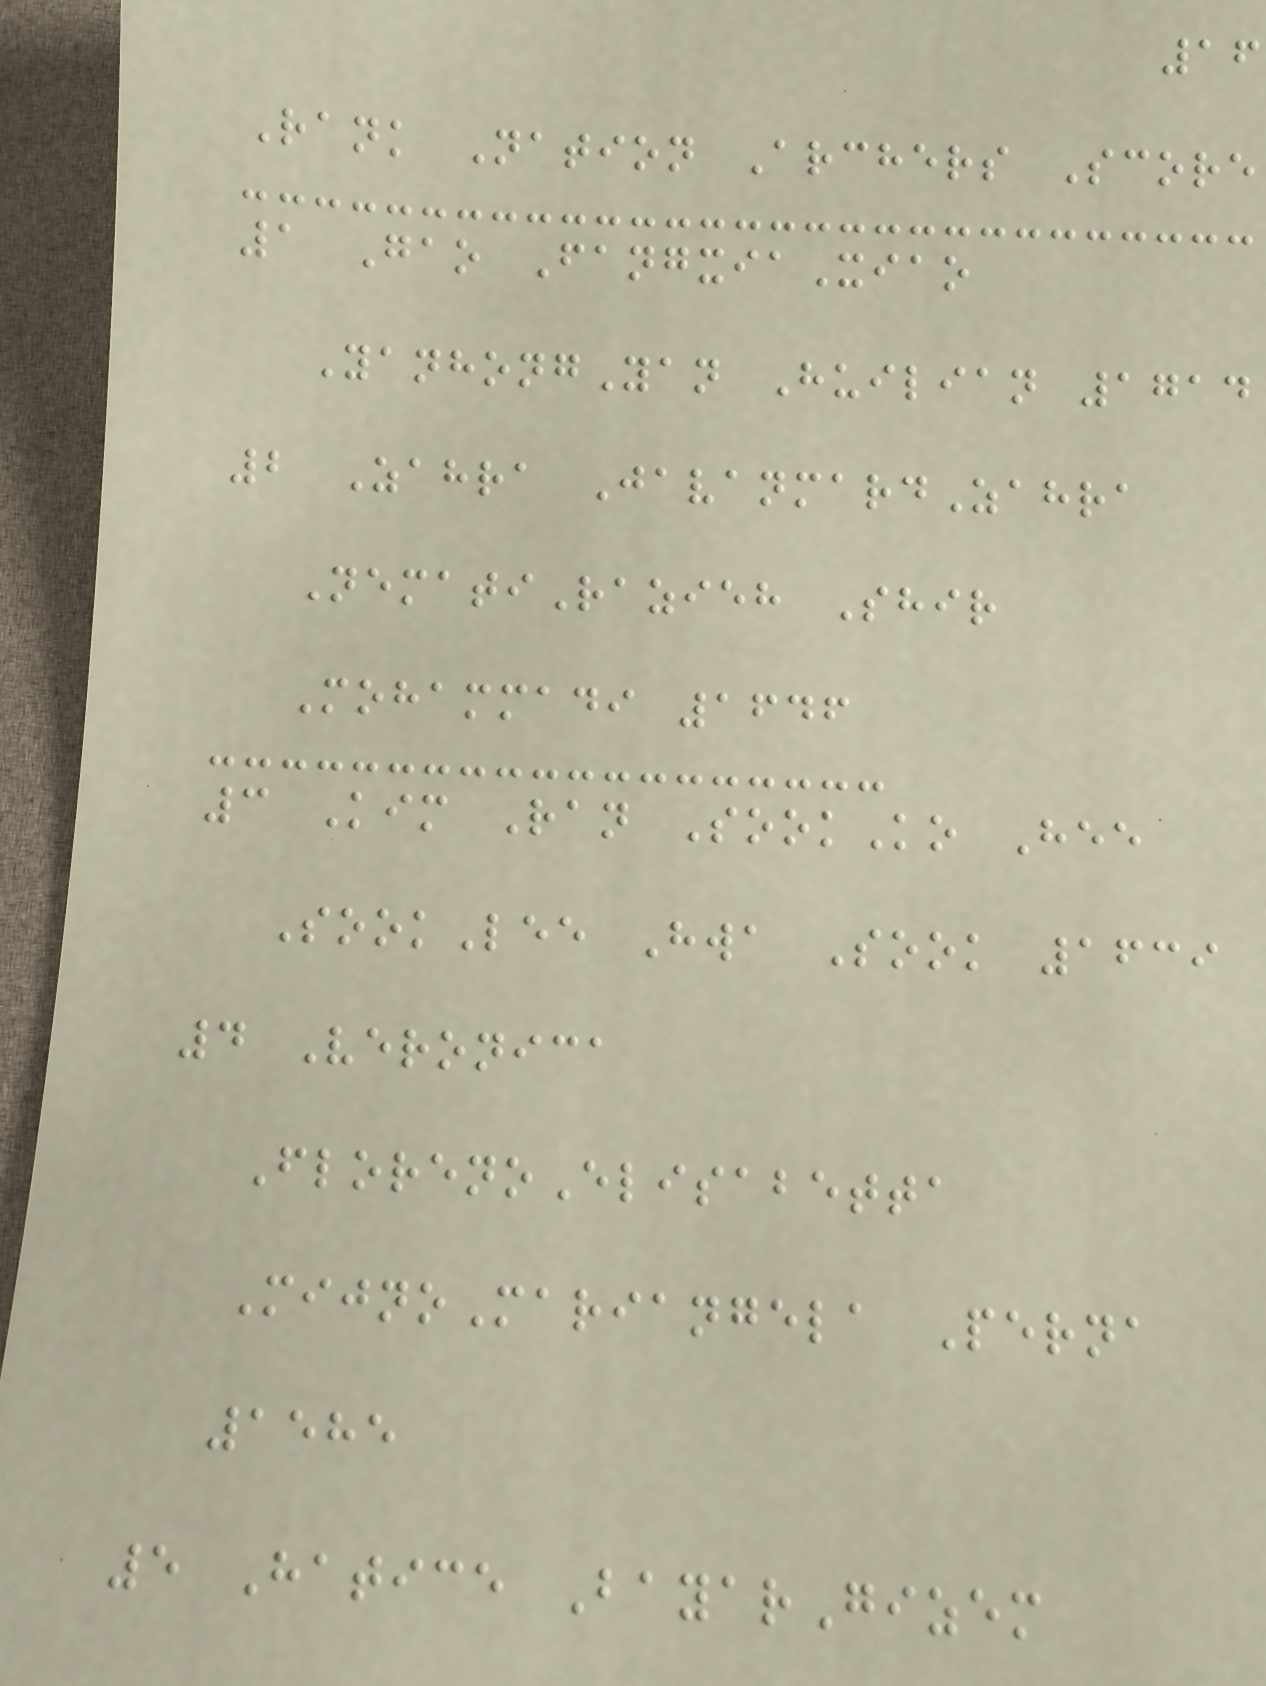16
Rank Nation Archers Score
1 Gao FangxiaXiao
YanhongYan Huilian 1714
2 Zahra JavanmardZahra
NematiRazieh Shir
Mohammadi 1646
3 Kim Ran SookKo Hee
SookLee Hwa Sook 1639
4 Veronica
FlorenoElisabetta
MijnoMariangela Perna
1585
5 Hatice BayarGizem
